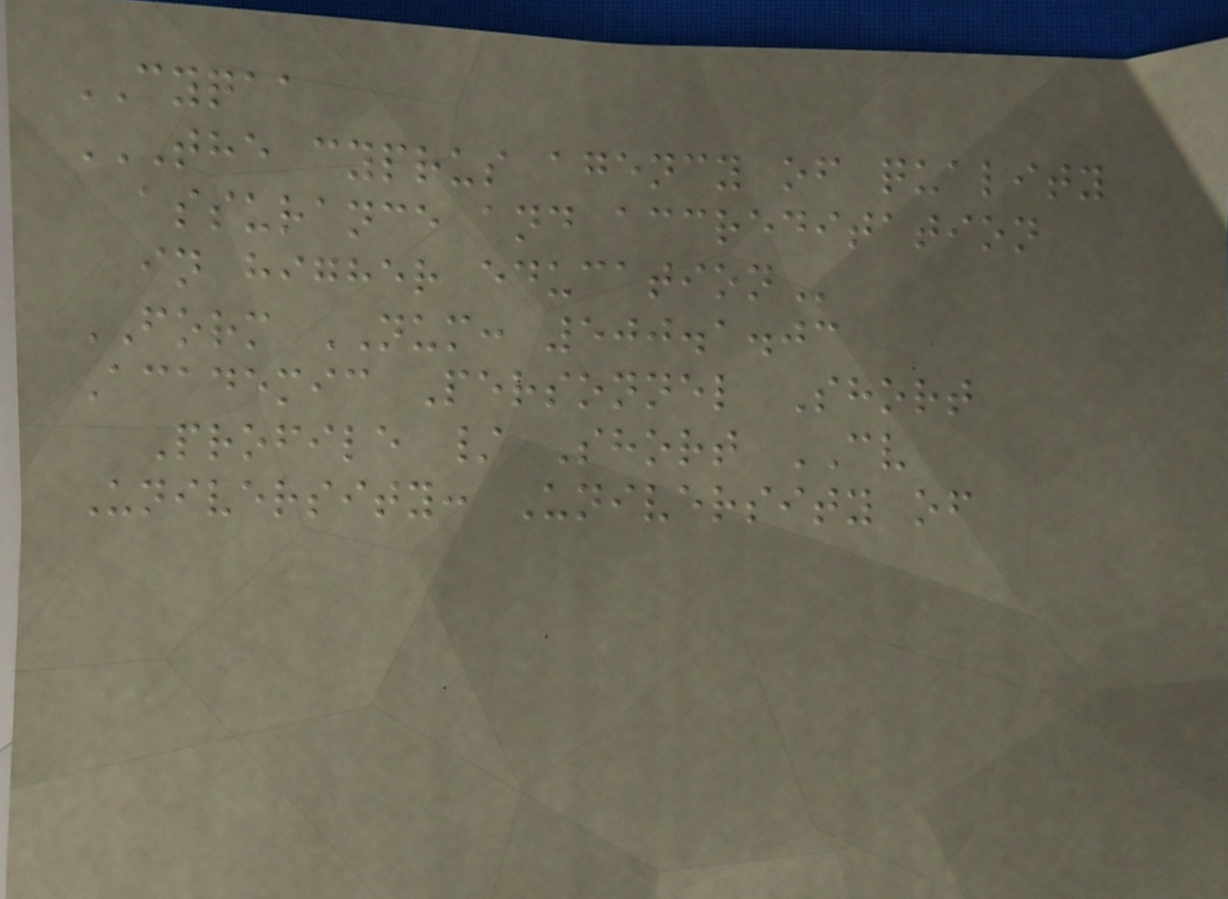CYQAA
THE CYPRUS AGENCY OF QUALITY
ASSURANCE AND ACCREDITATION
IN HIGHER EDUCATION
FORM NUM: 500.1.03
Academic Personnel Short
Profile / Short CV
University: University of
